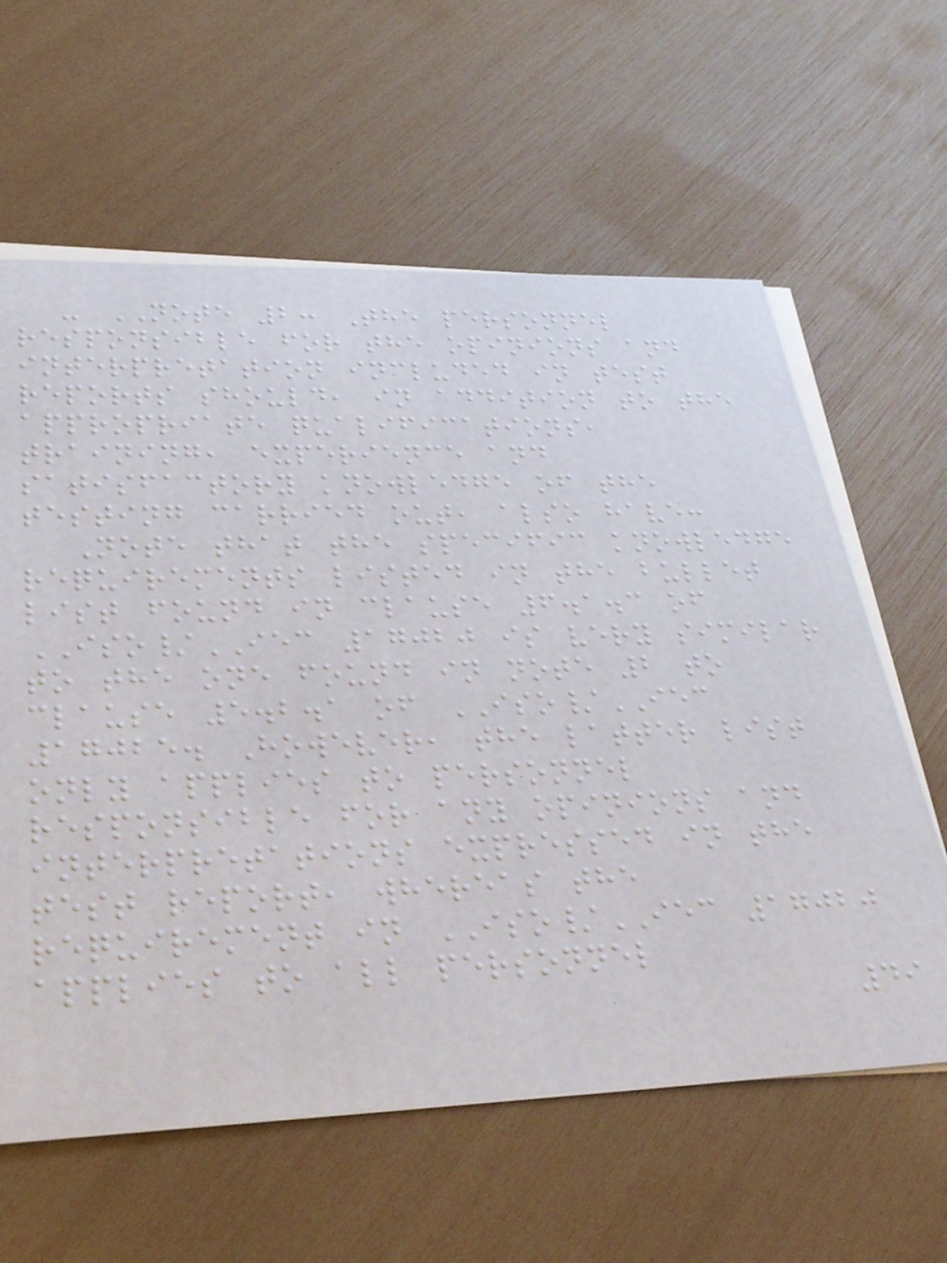- NOTE 2: The personnel
responsible for the opinions and
interpretation included in test
reports should, in addition to the
appropriate qualifications,
training, experience and
satisfactory knowledge of the
testing carried out, also have:
Note that the specific knowledge
requirements listed in the bullet
list found in clause 6.1.3 of
ISO/IEC 17020 is very similar
to the one found in note 2 to
clause 5.2.1 of ISO/IEC
17025. However, the latter list
only applies to personnel
responsible for any opinions and
interpretations expressed in the
test report, whereas the
requirement in ISO/IEC 17020
applies to all personnel
49
